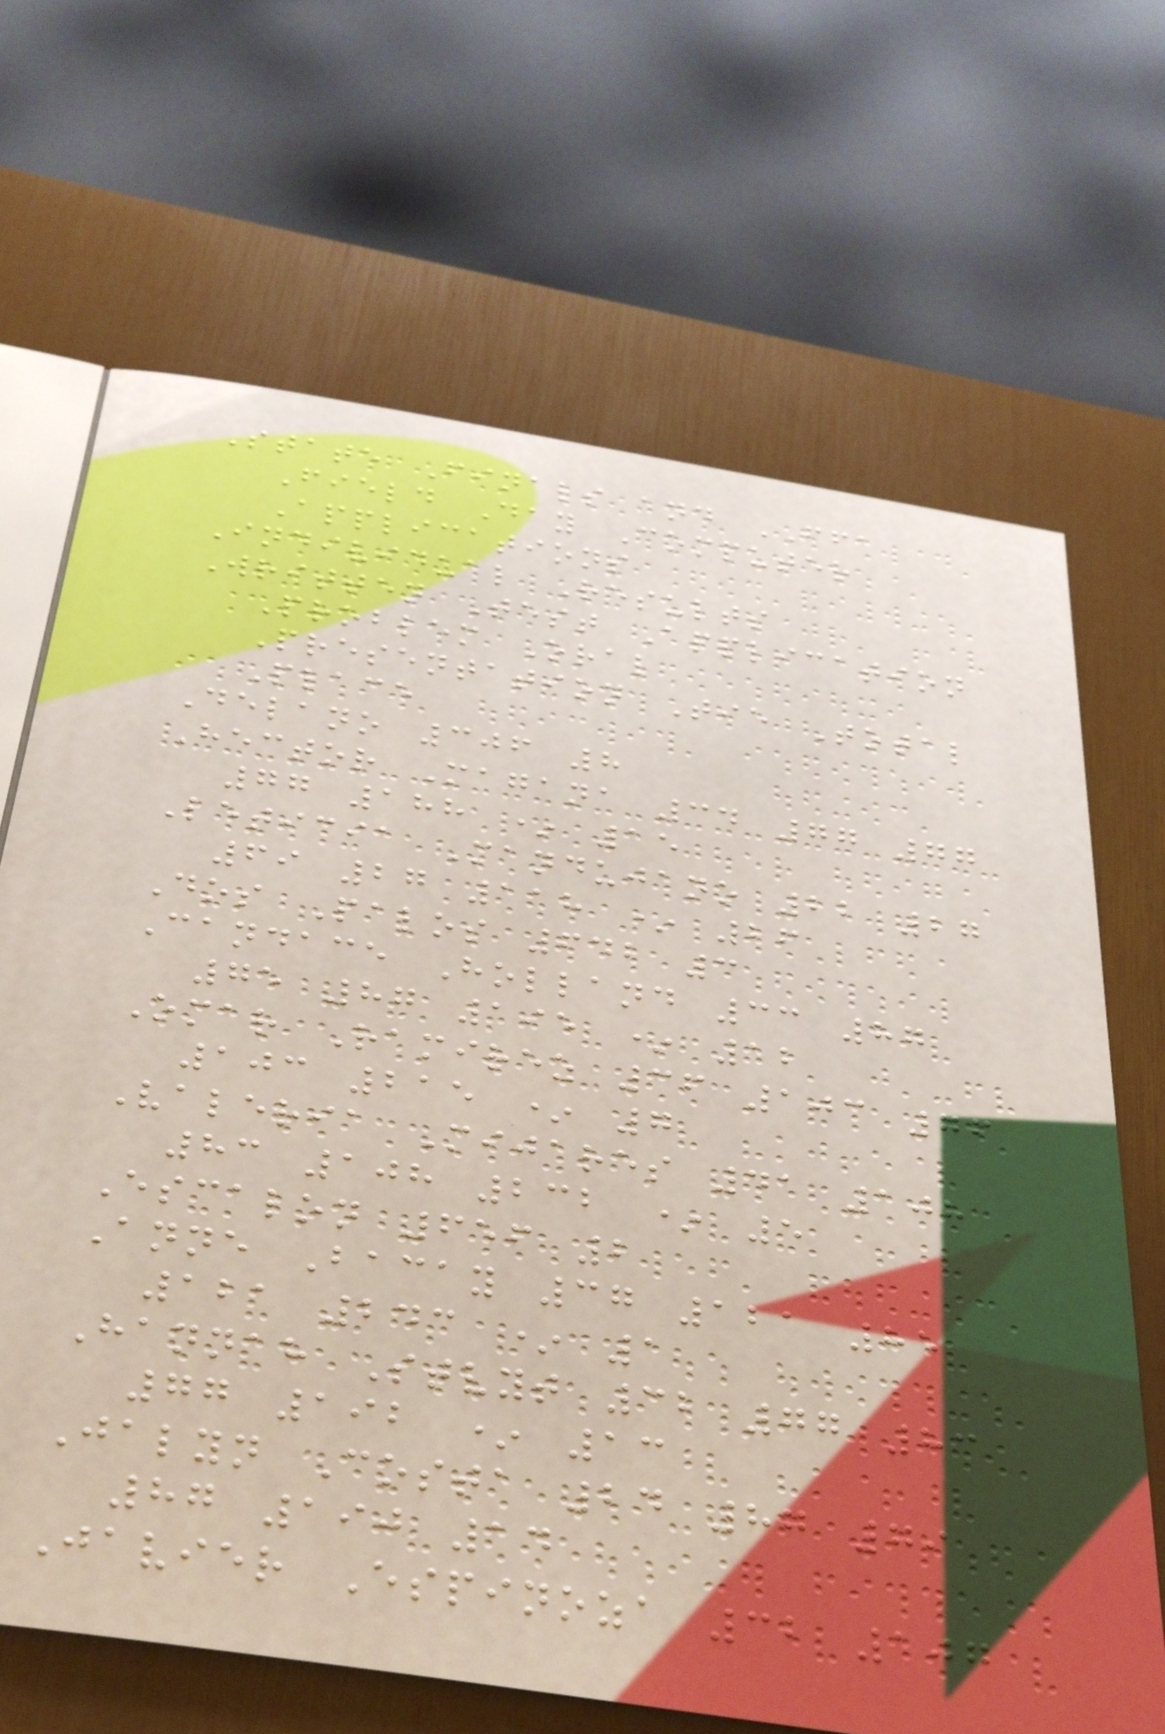State Finals and FFA
Field Day Computer
Applications
Individual Results
Written Test Application
Problem Oral
Presentation Tie Total
Place
Delano 306 8
Hector Magana 34 77 77
77 188 * 15
Leticia Mandujano 22 27
69 27 118 * 26
Dos Palos 642 3
Candace Holland 33 87
75 87 195 * 12
Omar Ramirez 36 103 76
103 215 * 7
Valeria Mijares 41 108
83 108 232 * 5
Escalon 656 2
Anne Bacay 37 121 85
121 243 * 1
Hannah Stvyt 32 77 83
77 192 * 13
Jalyn Costa 24 87 79
87 190 14
Javier Espinoza 32 107
